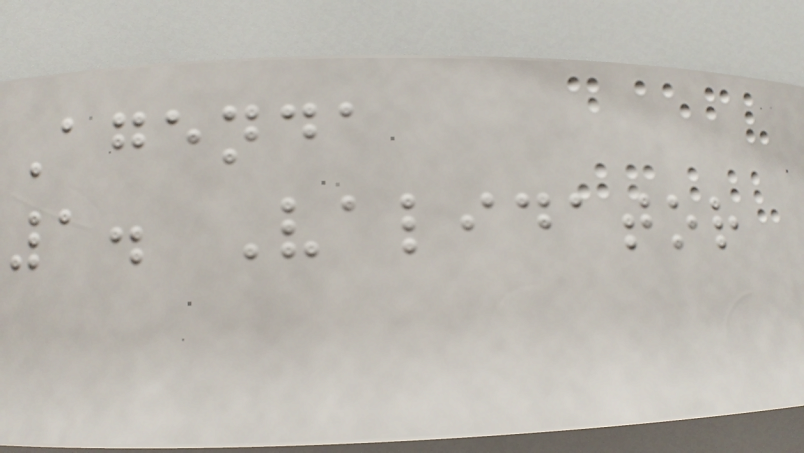Agenda
1. Validator
